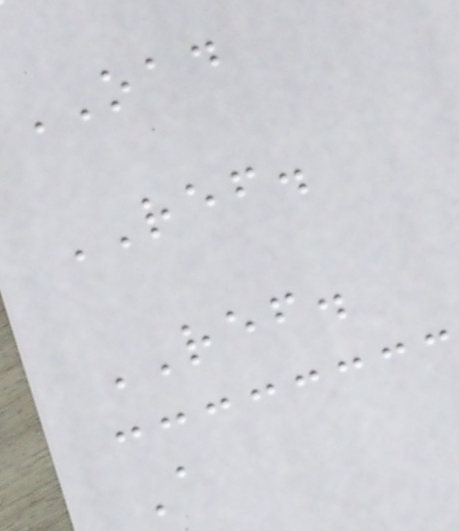OAD
REF.
REF.
A
